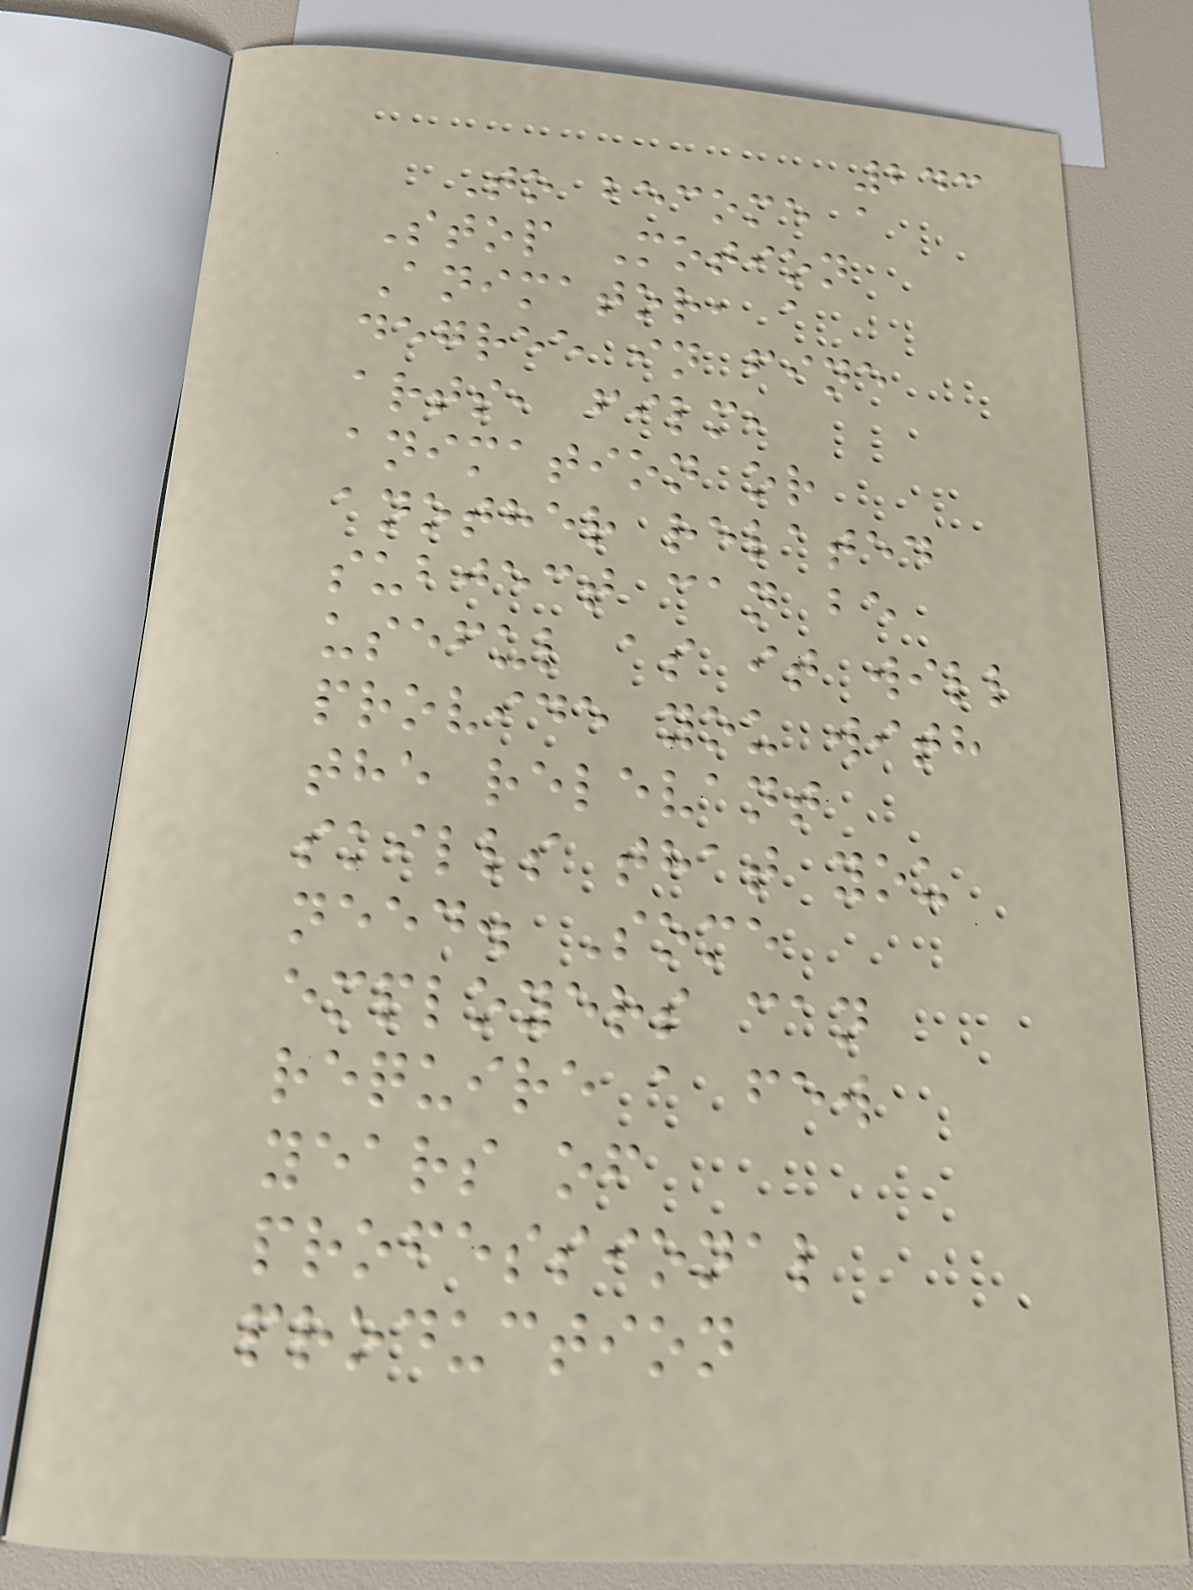243
To become a
Stop Motion
Animator, a
degree in fine
arts, film,
animation or
another related
subject can be
useful as it will
provide you with
the relevant
skills that you
need. Some
employers can
require a few
years of
professional
production
